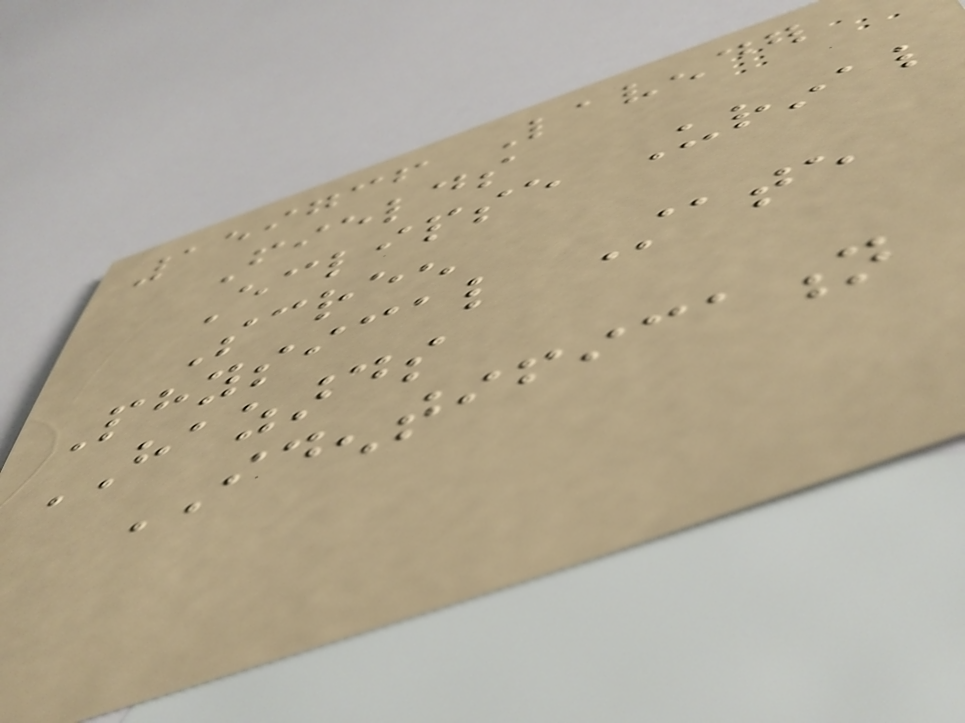159736 Lavender
Fields
Eclipse Urinal
Screen
Physical State
HAZARDS
IDENTIFICATION
